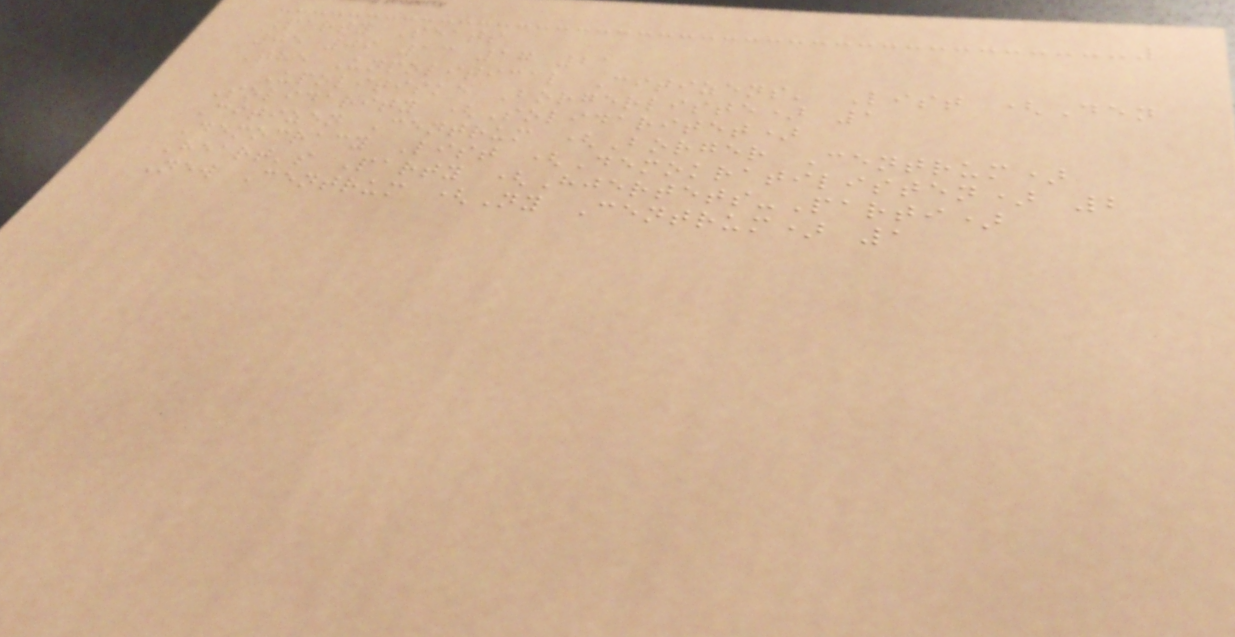Party Seats
05 09 13 17 21
The Unpolitical Citizens' List (Den
Upolitiske Borgerliste) 1
Solidarity (Solidaritet)
Citizen Centrum (Borger Centrum)
Democracy List (Demokratilisten) 2
Heart's Party (Hjertets-Parti)
New Centrum (Ny Centrum) 1
